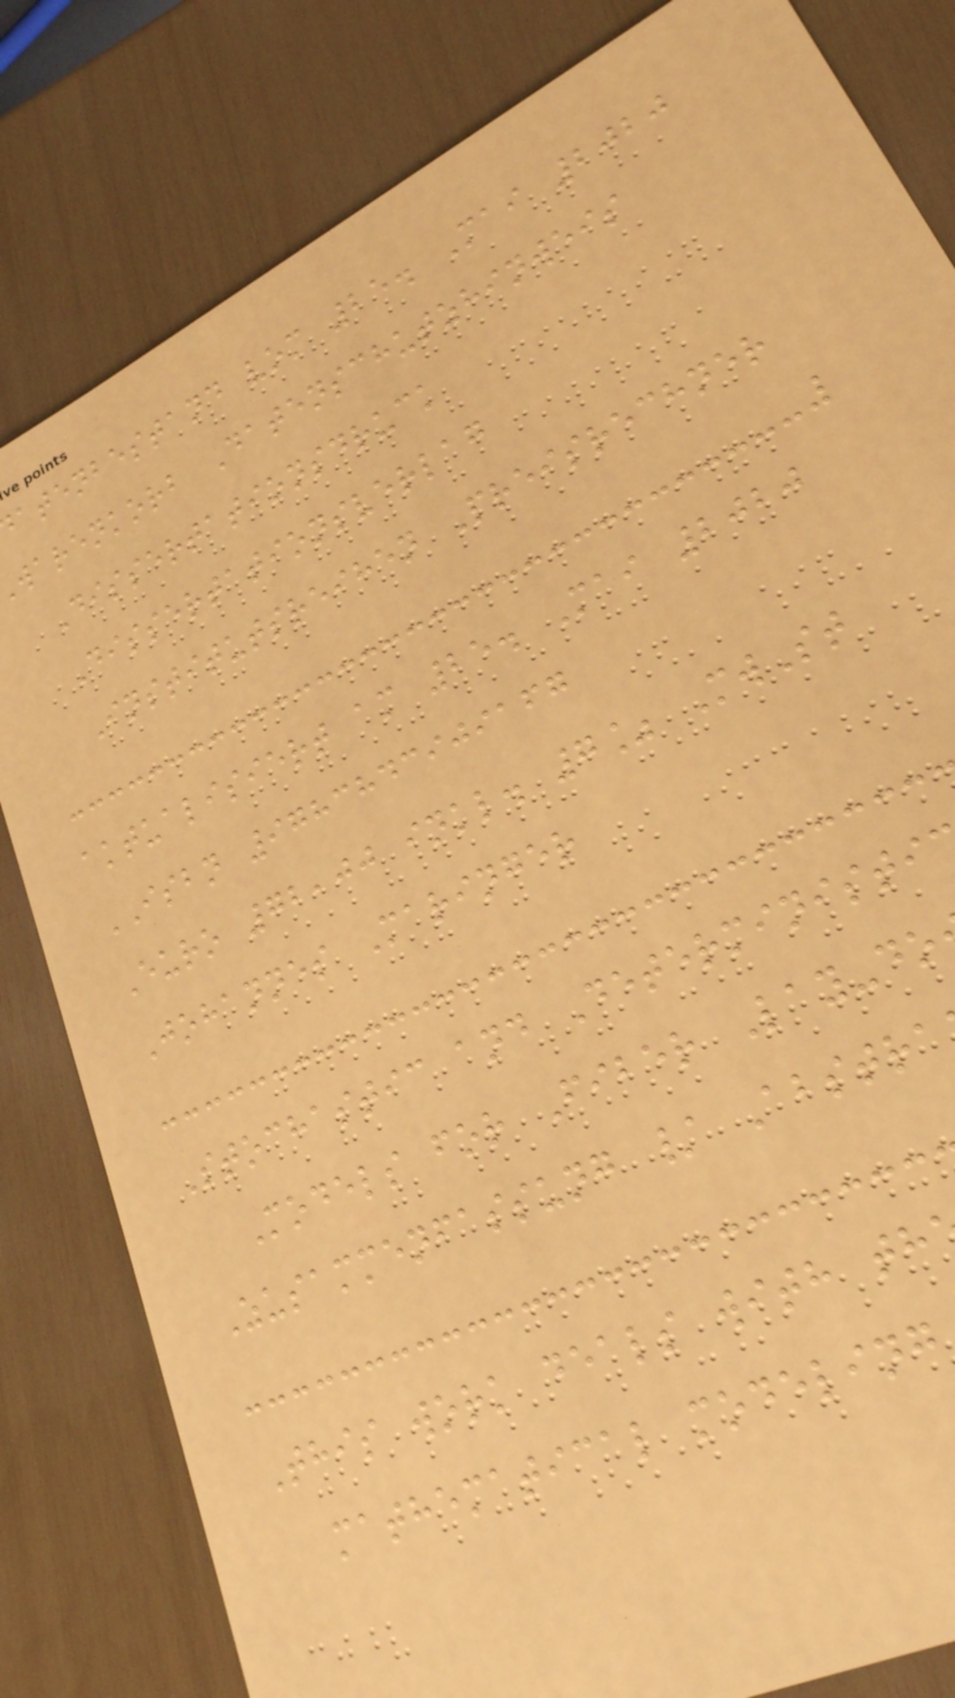atenbestand vom 25. Mai 2020
warenkorb Datenschutzhinweis
Dissertationsdruck
Dissertationsverlag
Institutsreihen Preisrechner
aktualisiert am 25. Mai 2020
ISBN 9783843909167
Euro 72,00 inkl. 7% MwSt
Johannes Maringer
Stochastic and Deterministi
Models for Fiber Lay-do
Zusammenfassung / Abstra
This work deals with th
mathematical modeling
